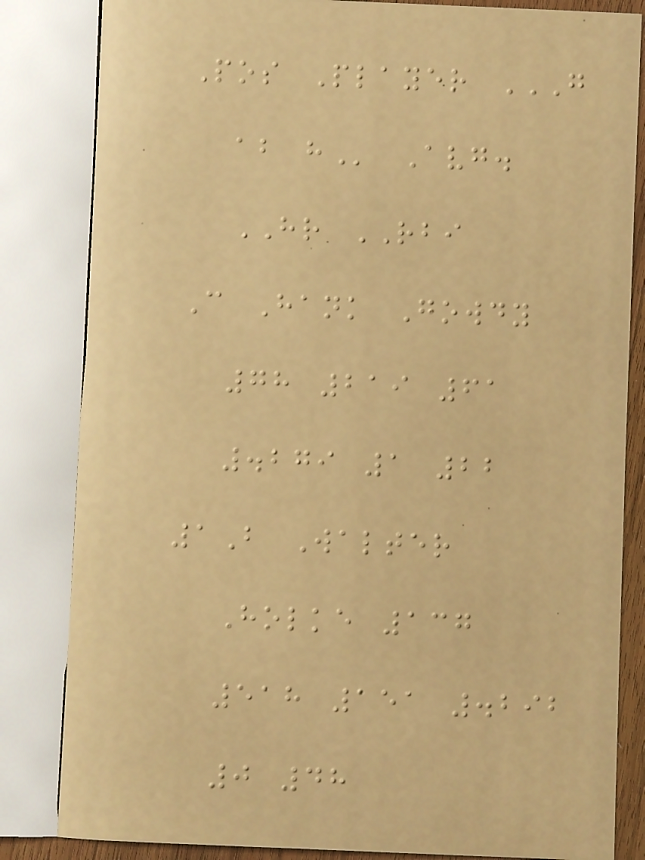Pos Player G
AB H Avg.
HR RBI
C Hank Gowdy
78 219 61
.279 1 22
1B Walter
Holke 137
518 151 .292
0 48
